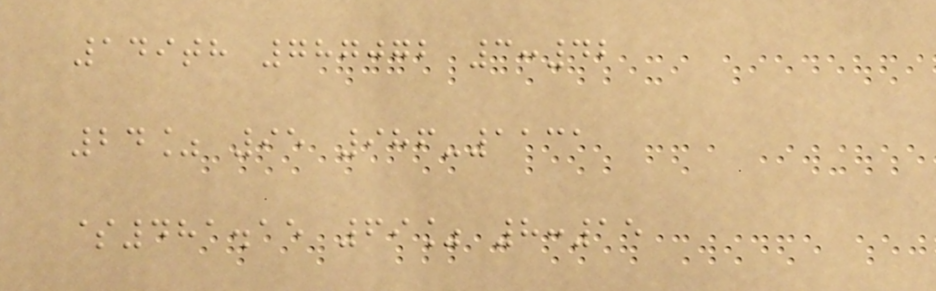149th 787072 3:42
24% 95 986-1131
$481.15 69% 8:15
